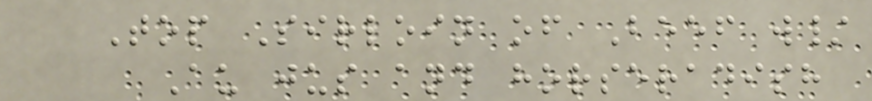Top Sirloin of Beef w/
Au jus and horseradish
